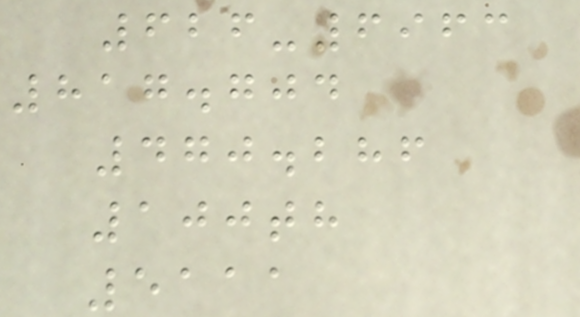626-6963
817.704
470.286
100th
5111
